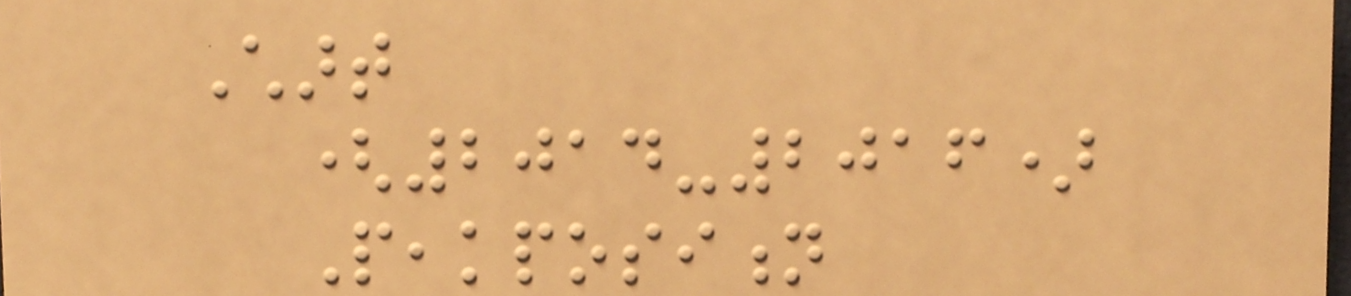Chart
(2014-2016)
Peakposition
